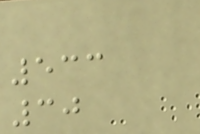533
30
